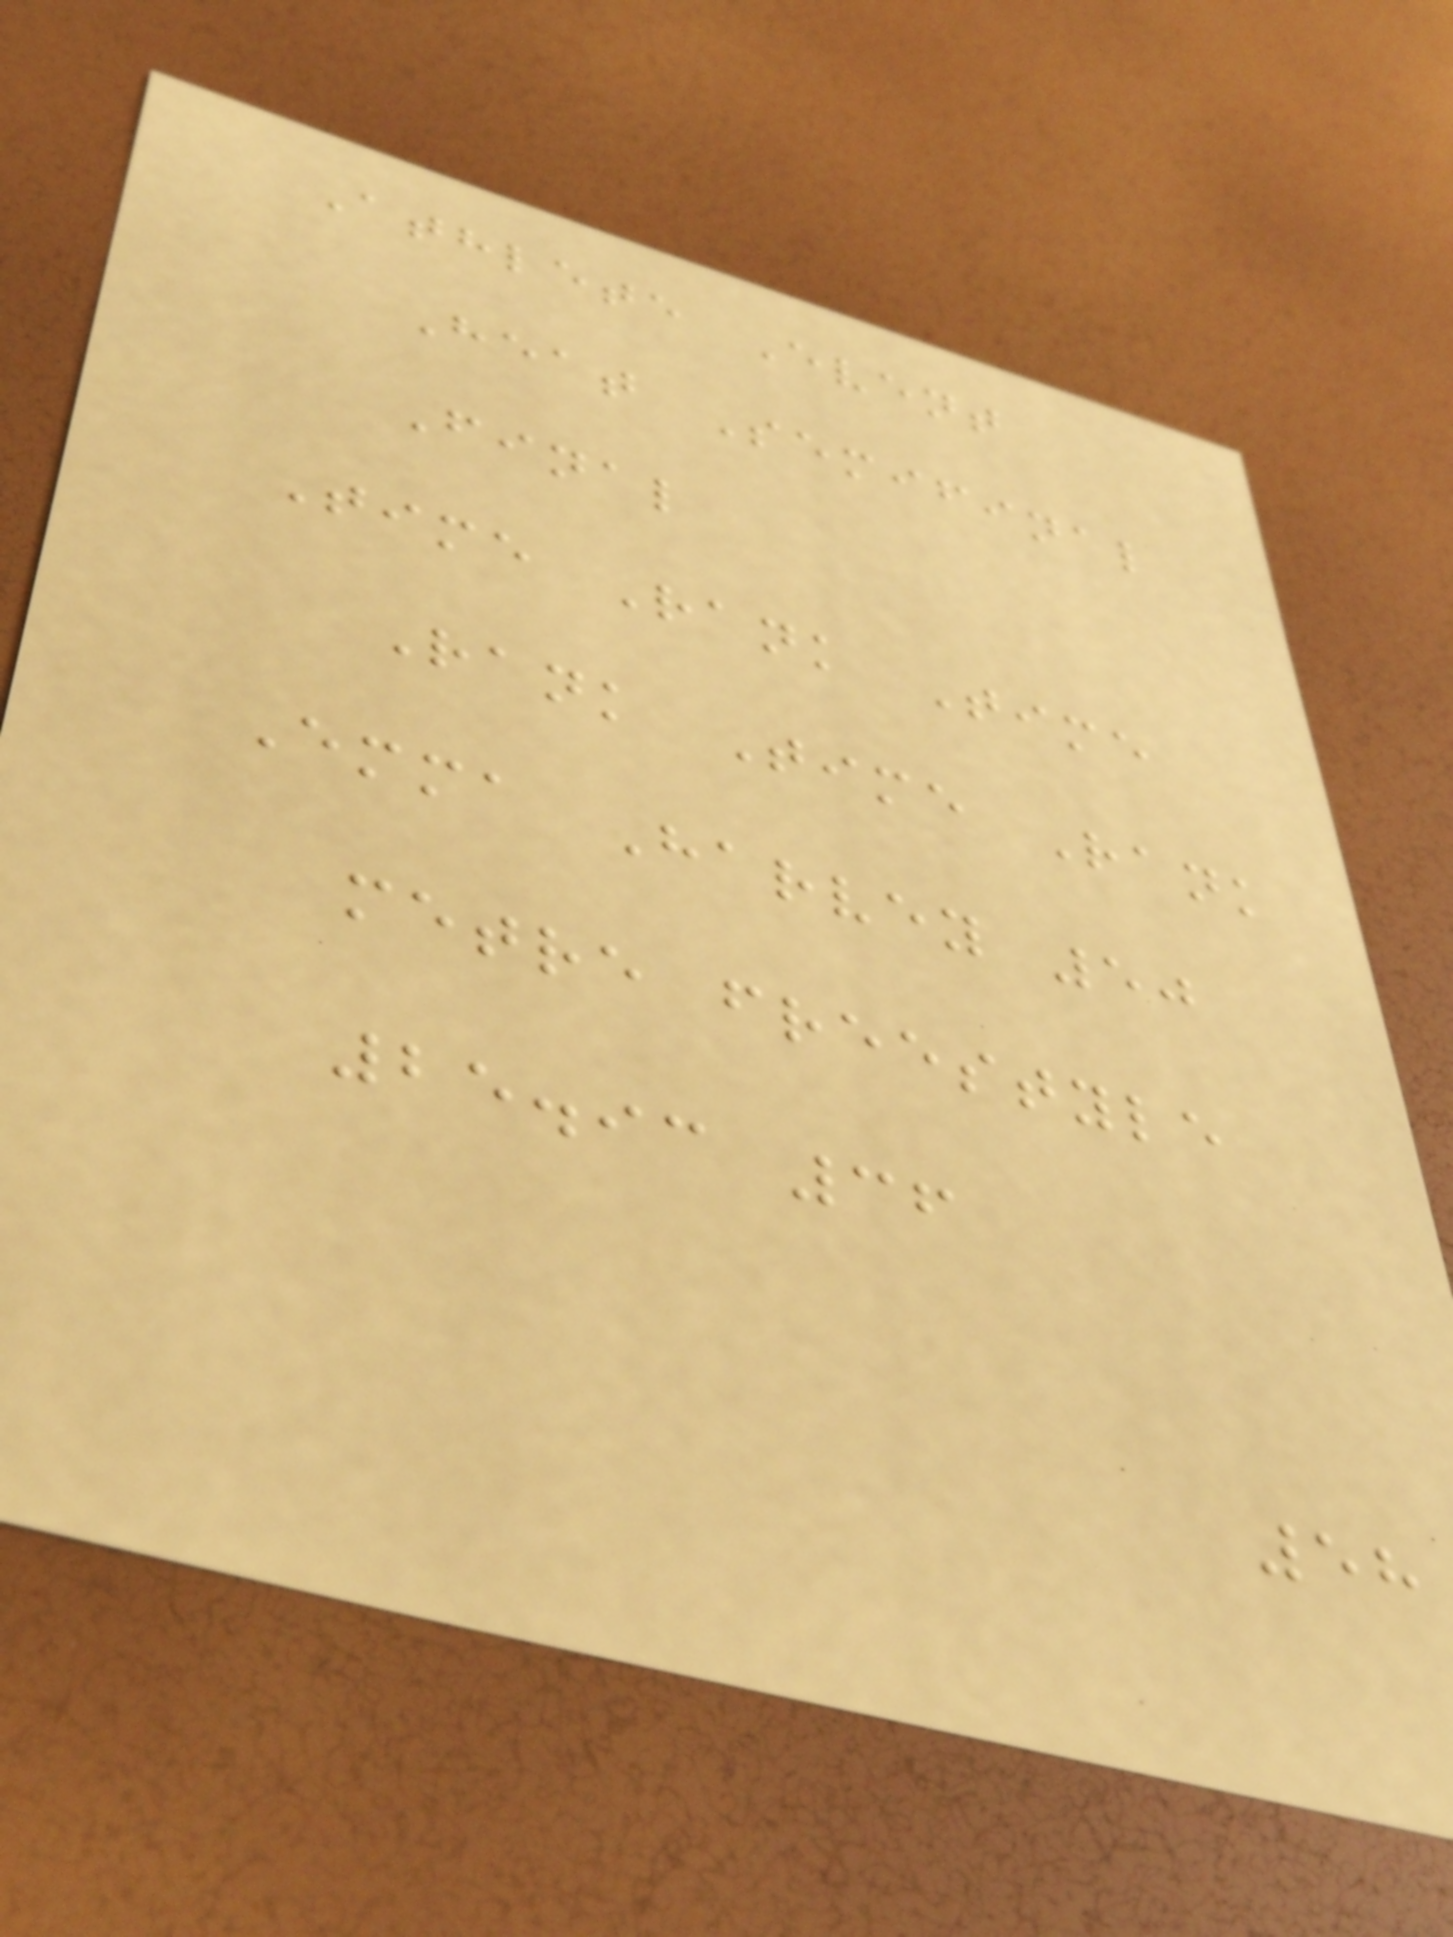Athlete Event
Heat Semifinal
Final
Time Rank Time
Rank Time Rank
Emma Harvey 50
metre freestyle
25.93 36
58
